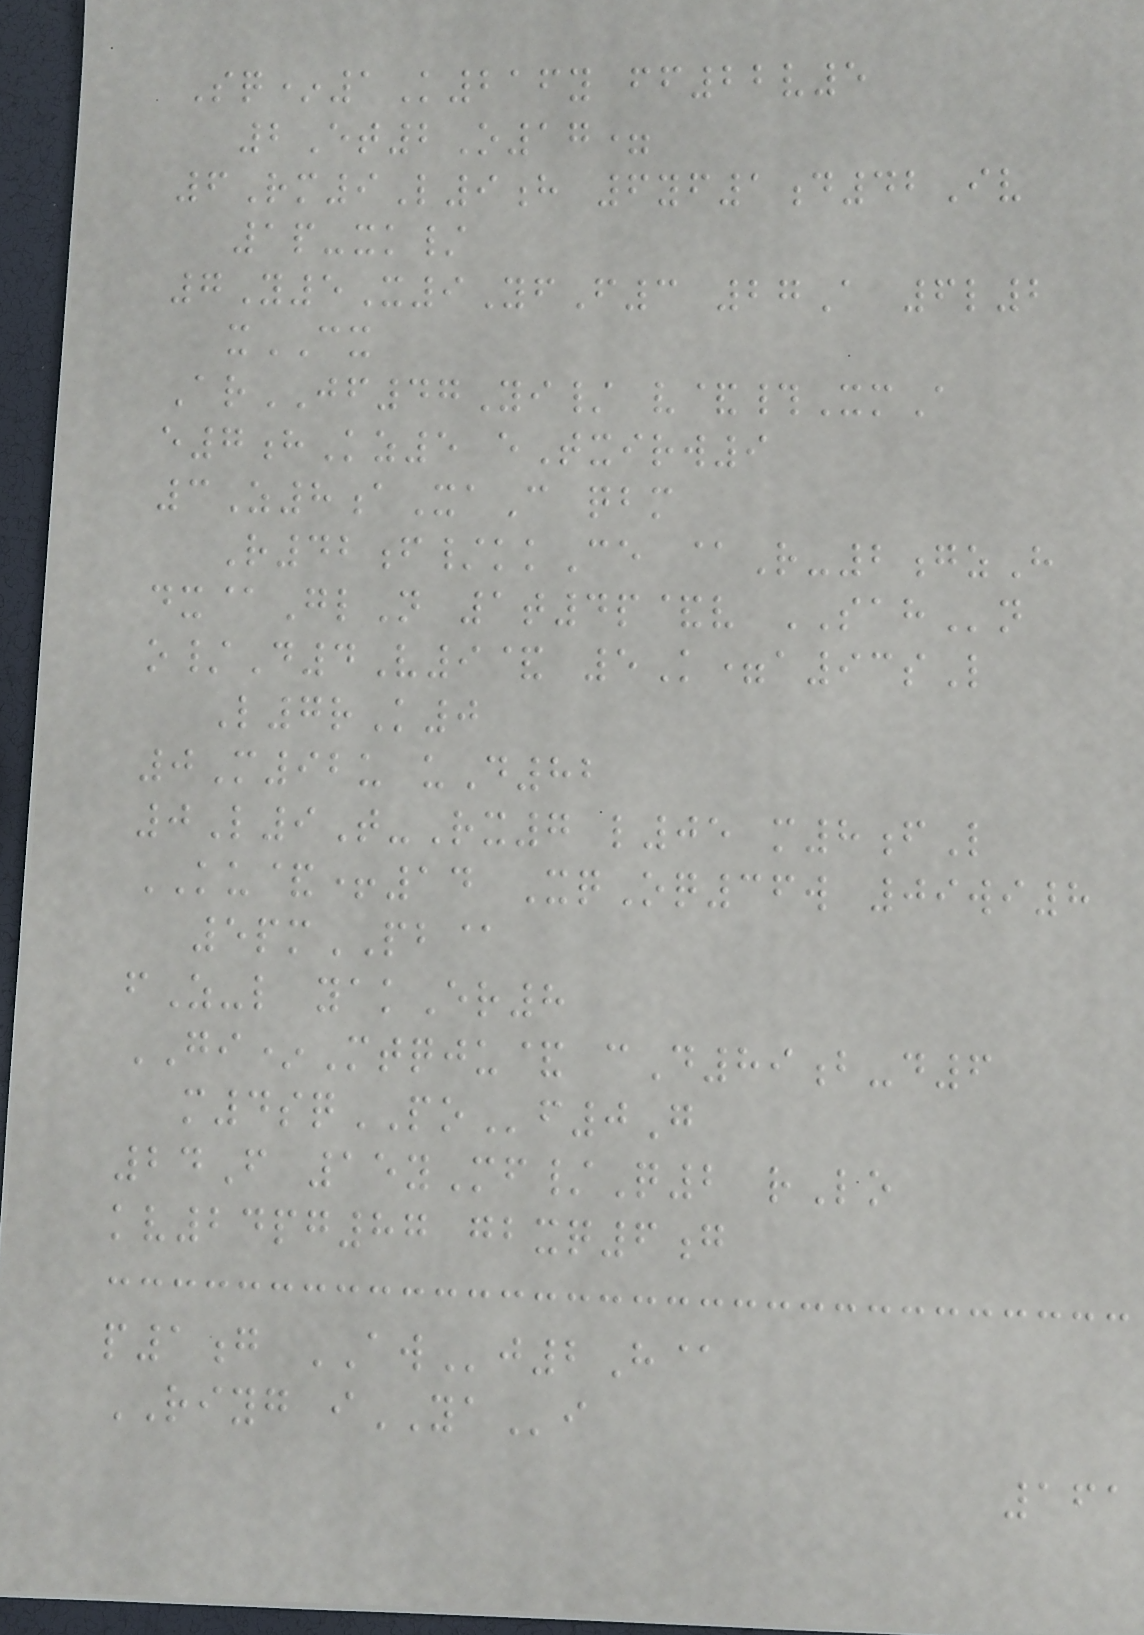Sq*1K216y ff22v5
2Et2O17=
6Rm9L9h 6yf1d42Iv
1p-xk/
7Y5X9YfF3 27A 6l2
xCX
ArJF47Yi/ v&#XmA
e7hKz5 eTxirw9
3Z8aXaC qbm
R42f/kkCe @R-2gzH
dx@GlN 1t4p&v SAHn
o/D4V9& 5K=a93sL
L7rK0
0M92u uD82
0L9T-Rx7 l05 m8fL
KU&+14 XqOq36w 09wi8
5pmPB@
fZ-l yakEr8
GI*Mtqju& cD89b-d6
m4sqPOf0G
24F 15yMf/Q2 rLo
kv24pg87 gbxq6g
p1g AWj2H@
RIYG iYAi
161
